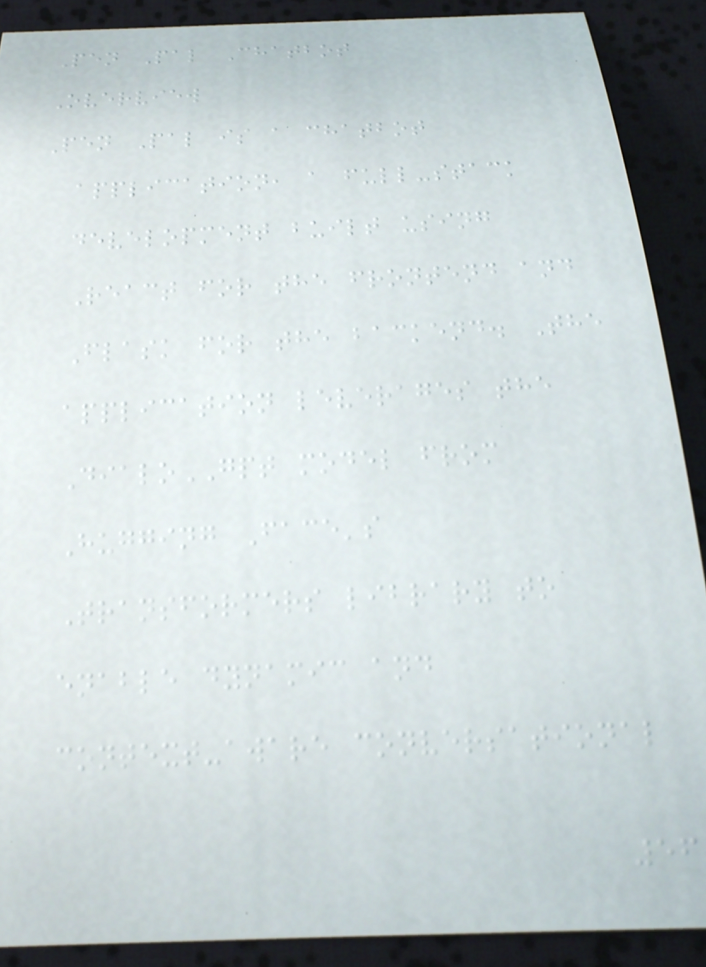Pen Pal Chatbot
Overview
Pen Pal is a chatbot
application, a full-stack
development built using
React for the frontend and
Flask for the backend. The
application leverages the
DialoGPT model from
Hugging Face's
Transformers library to
enable dynamic and
context-aware conversational
56
